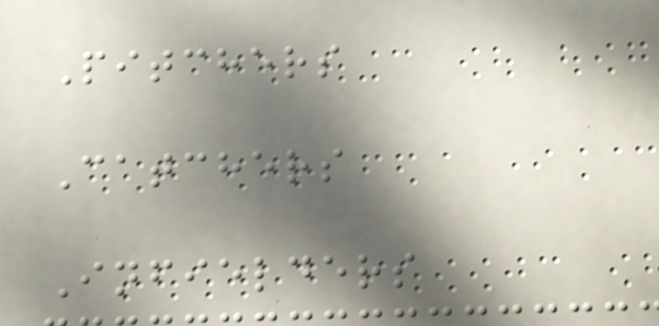Pitchers
Catchers
Infielders
